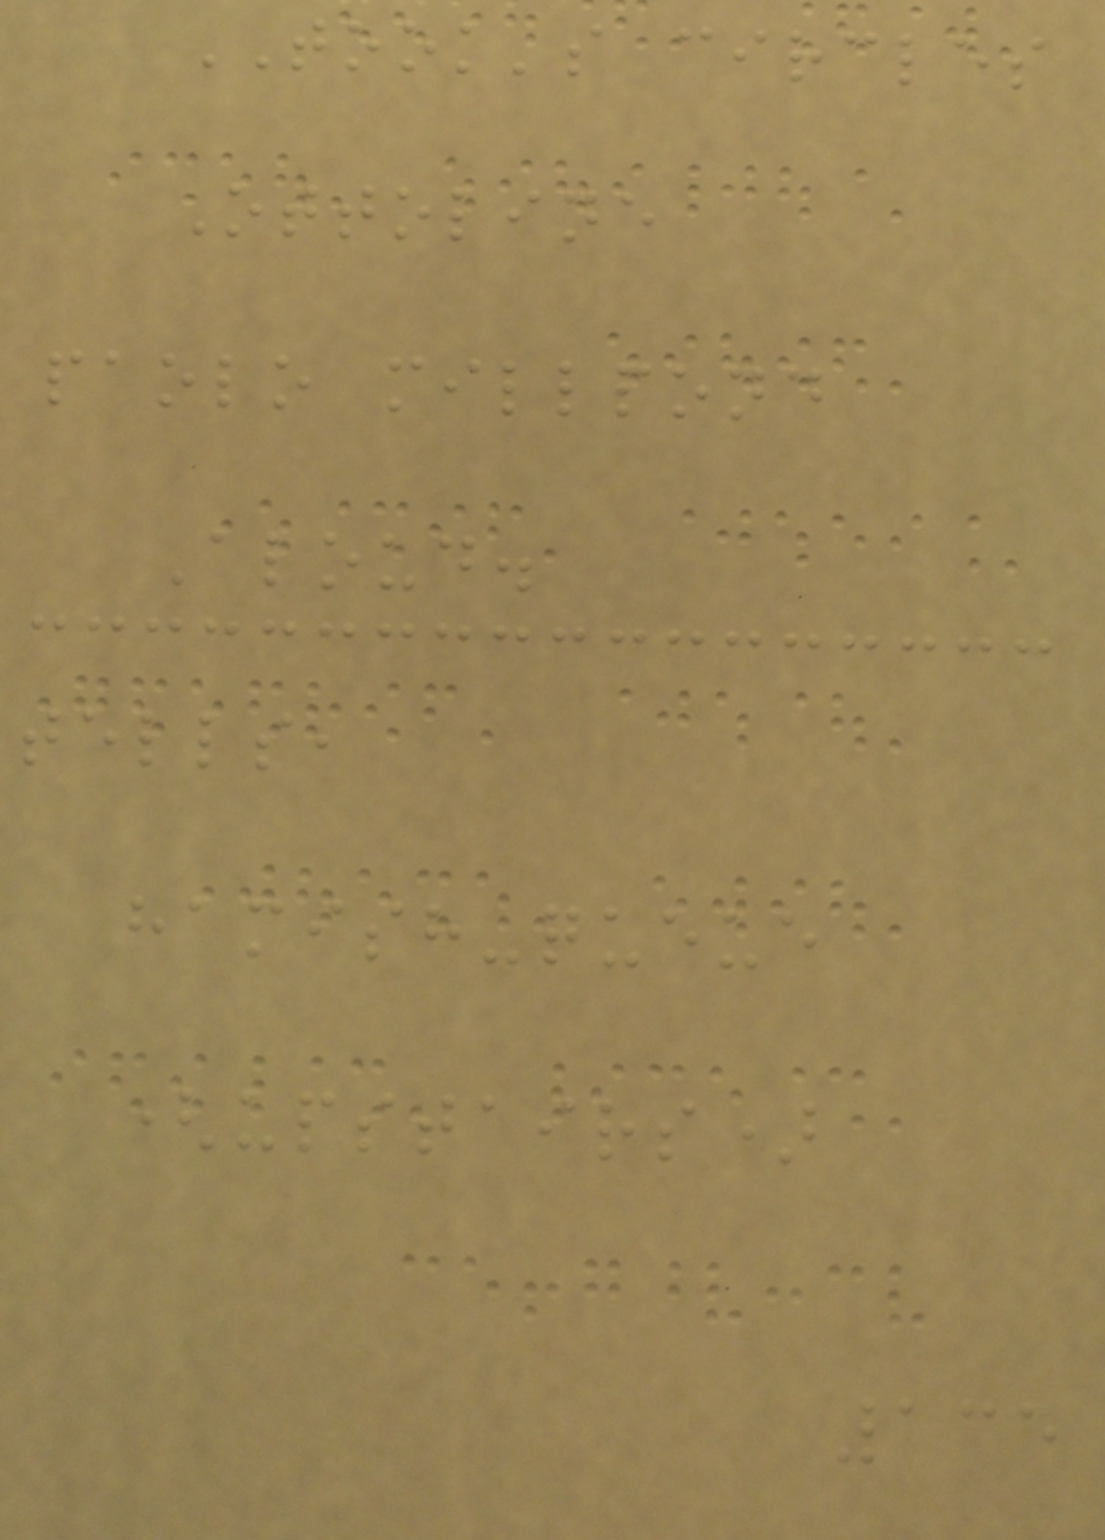TOOK's circles
Ottoline
paolo millpond
Aloud.
tells,
hamish-queue
(upstairs)
135
